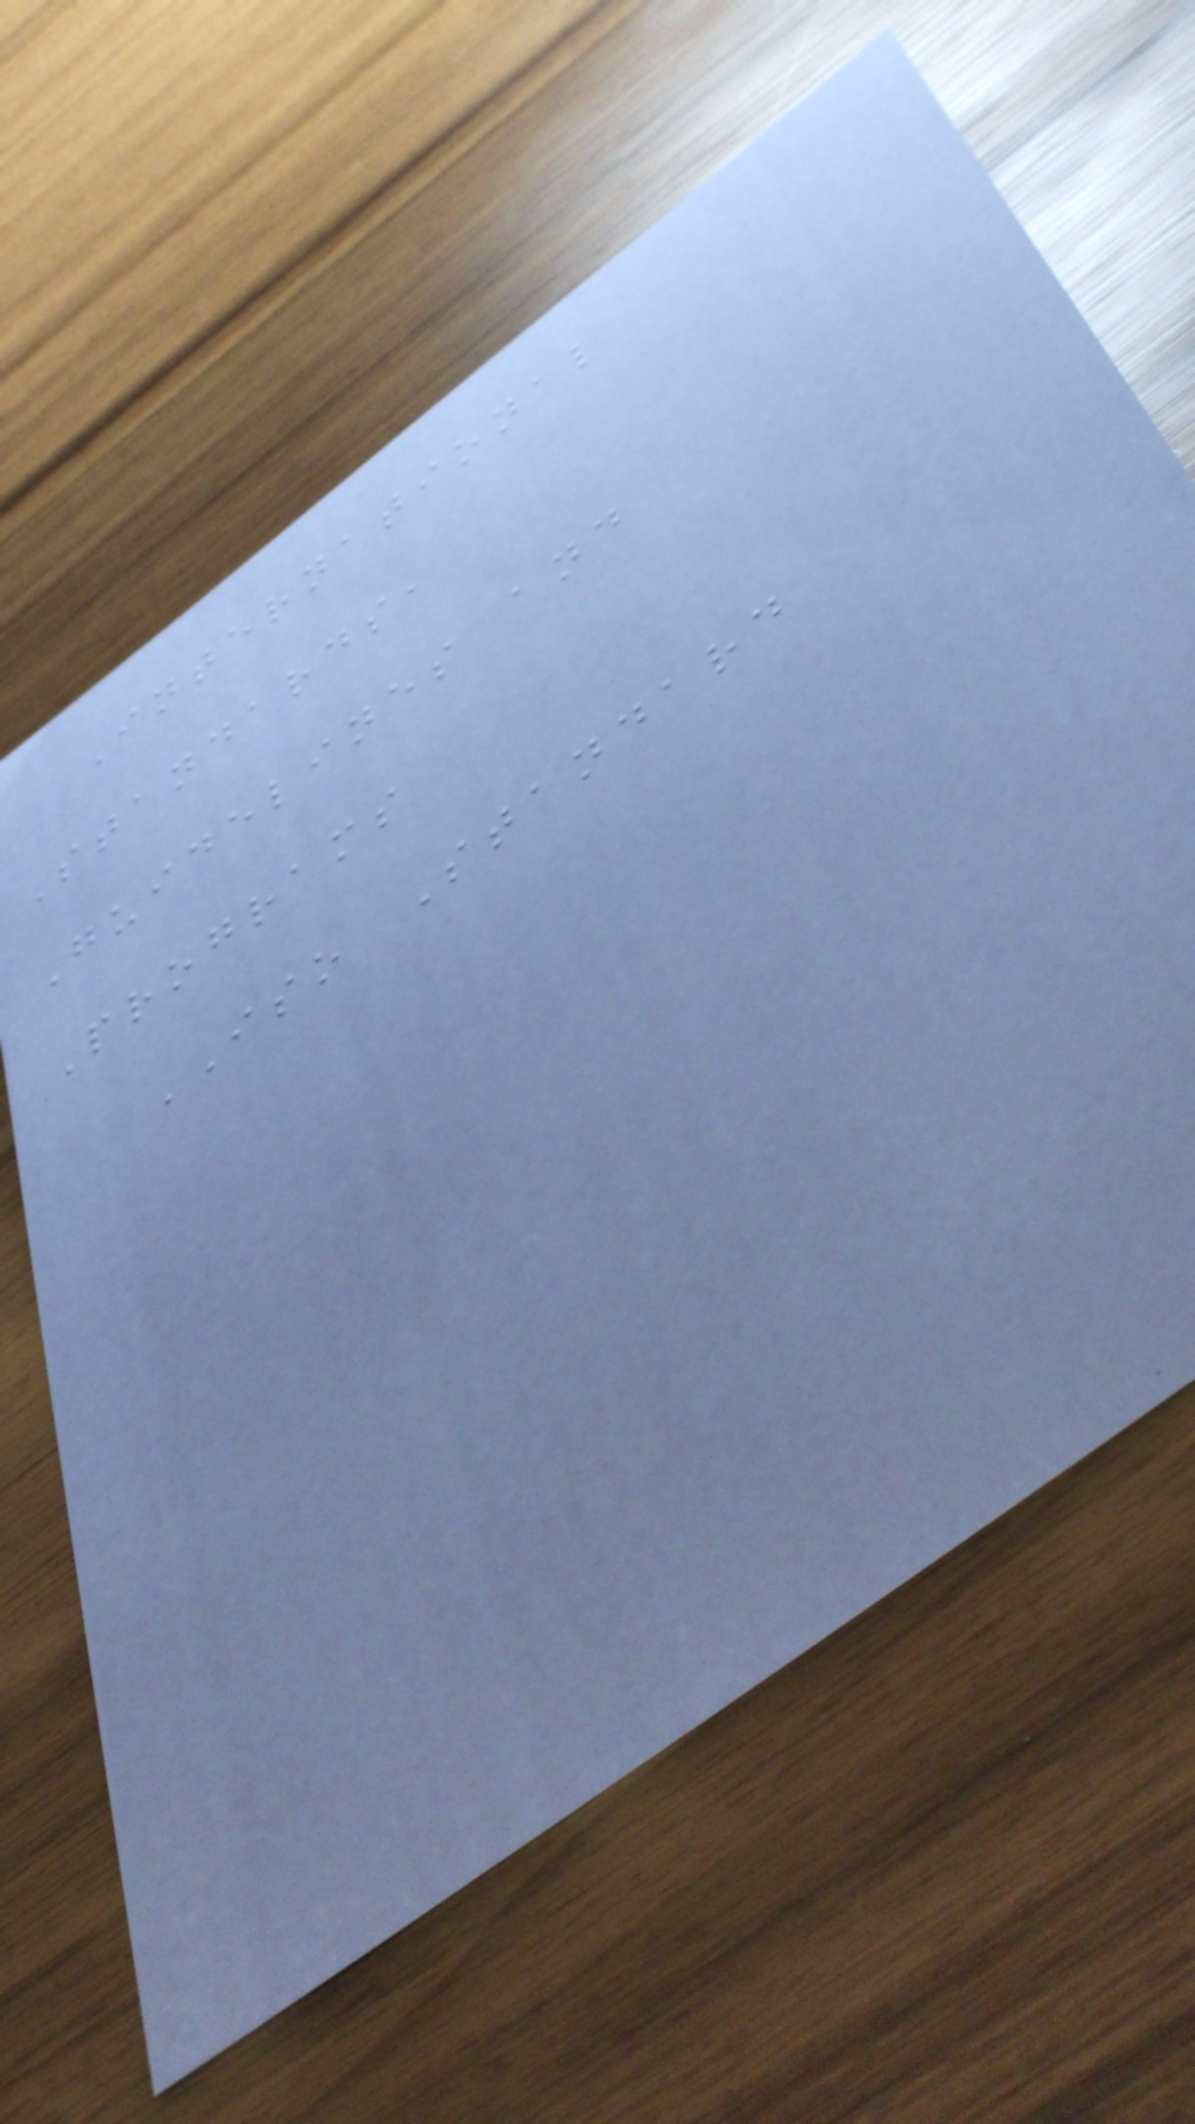International
Standards,
Guidelines and
Programs
ISO Standard
